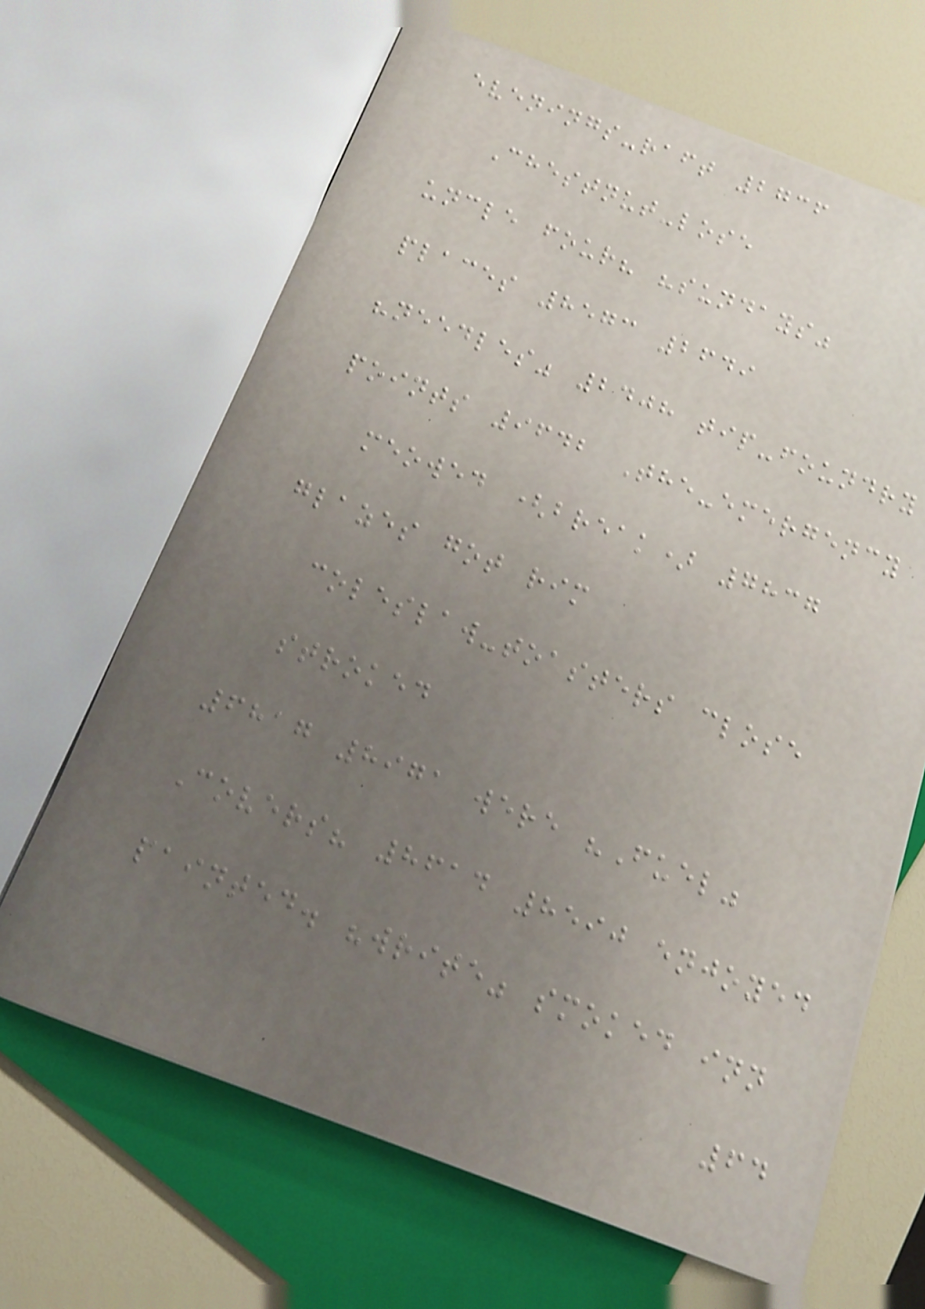evenings-raft 2736
Chestnut-lose
uncle four? "sundays"
places 8573 2649
"needles" 2408 tip-foundry
points 9642 The-emergency
meowed (break) 7837
glazes got rim
coleslaw-toasters close
stroked
6817 8971 were "Fuel"
Covers? 8614 8590 enjoyed
painted. "write" smoked inn
64
